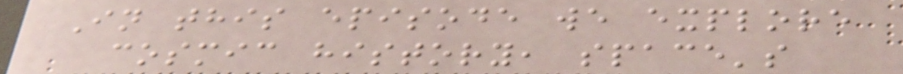In this episode we explore
cosmic history, space's
